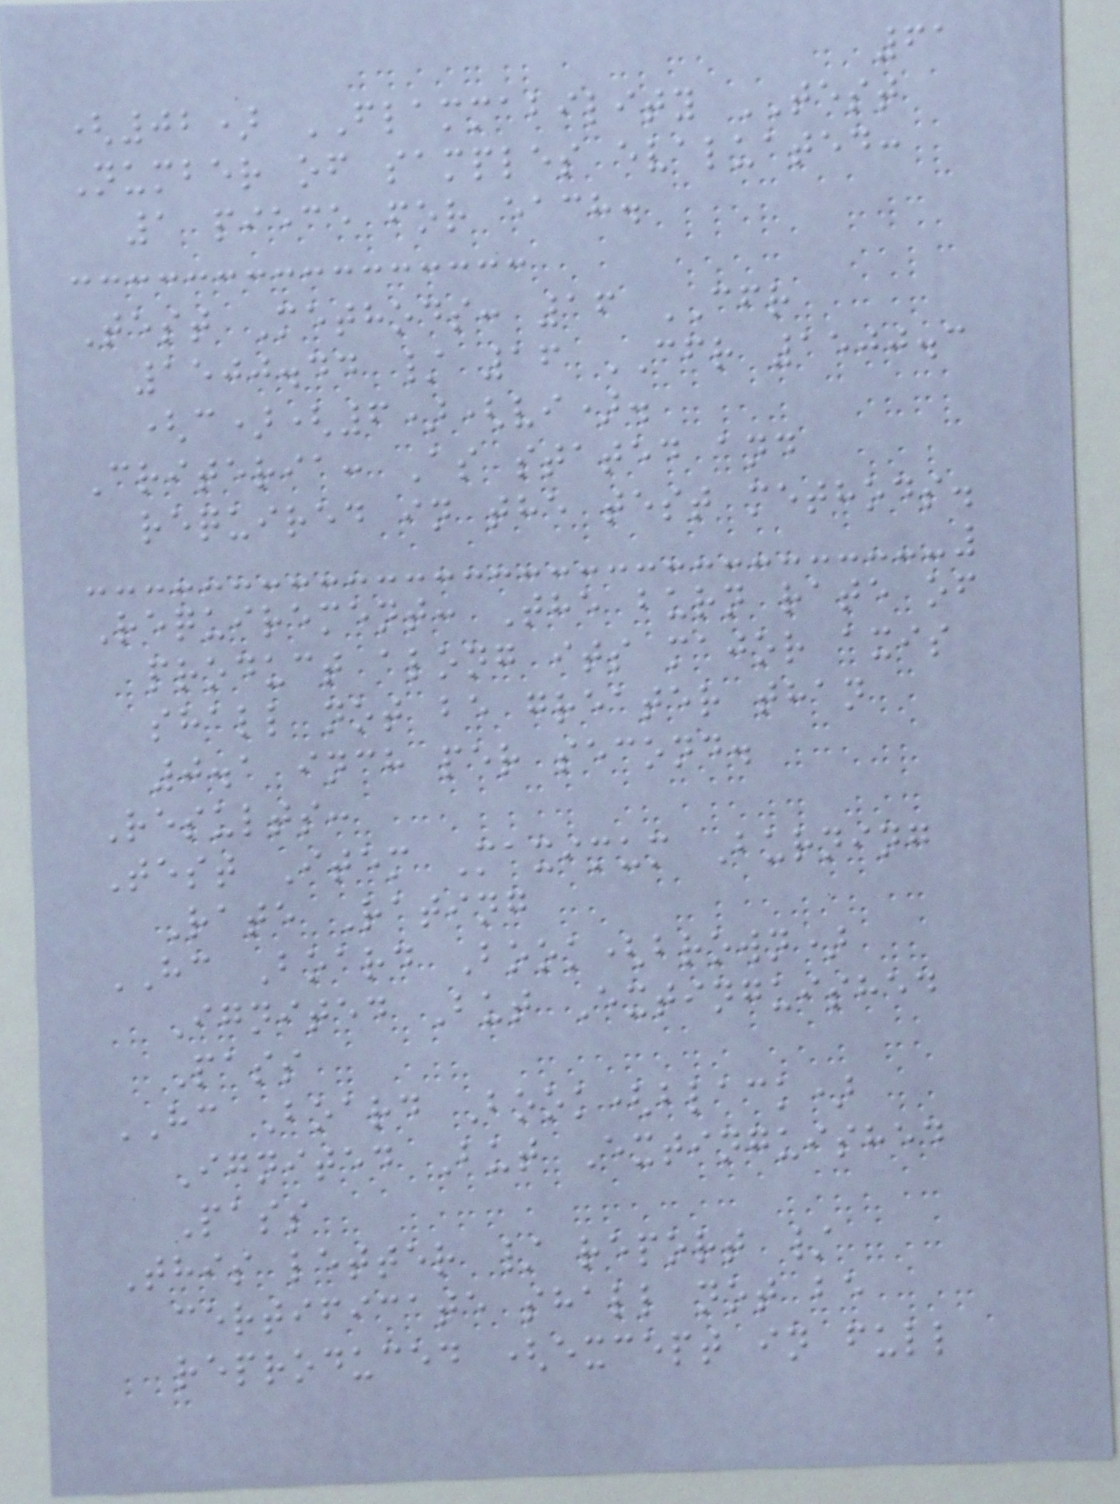61
(02) FLAMMABILITY TEST
Number of samples evaluated:
1 piece for each.
Test Methods: 16 CFR
1500.44 / 16 CFR 1500.3
(c)(6)(vi).
Criteria: As stated and
required in the test methods.
Requirement: The burn rate of
product along its major axis
shall not be greater than
0.1 inch per second.
Results:
Test Item Maximum Burning
Rate Rating
HC Board Book(brown)
Ignited But Extinguished
Pass
HC Board Book(black)
Ignited But Extinguished
Pass
This letter / report /
certificate shall not be
reproduced (except in full
